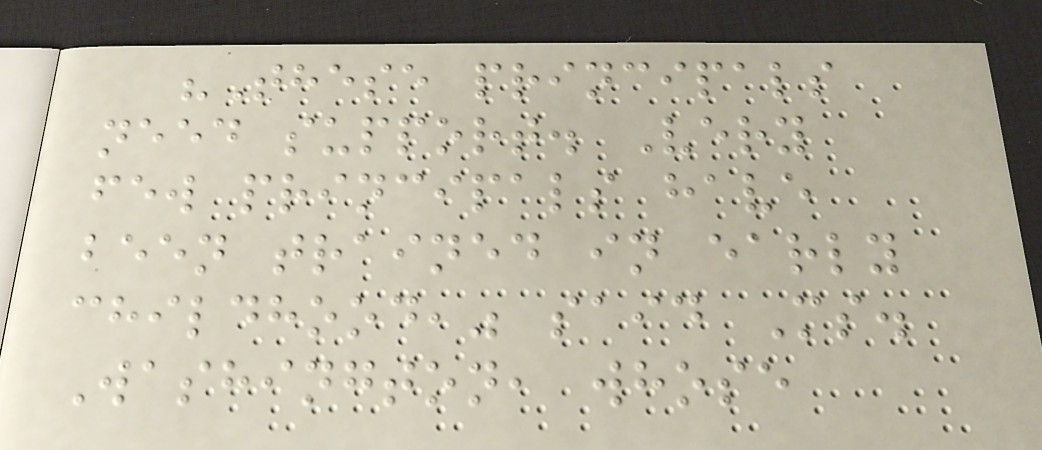"These principals
need support. Very
few principals have
been trained in early
childhood," said Ms.
Washington, whose
